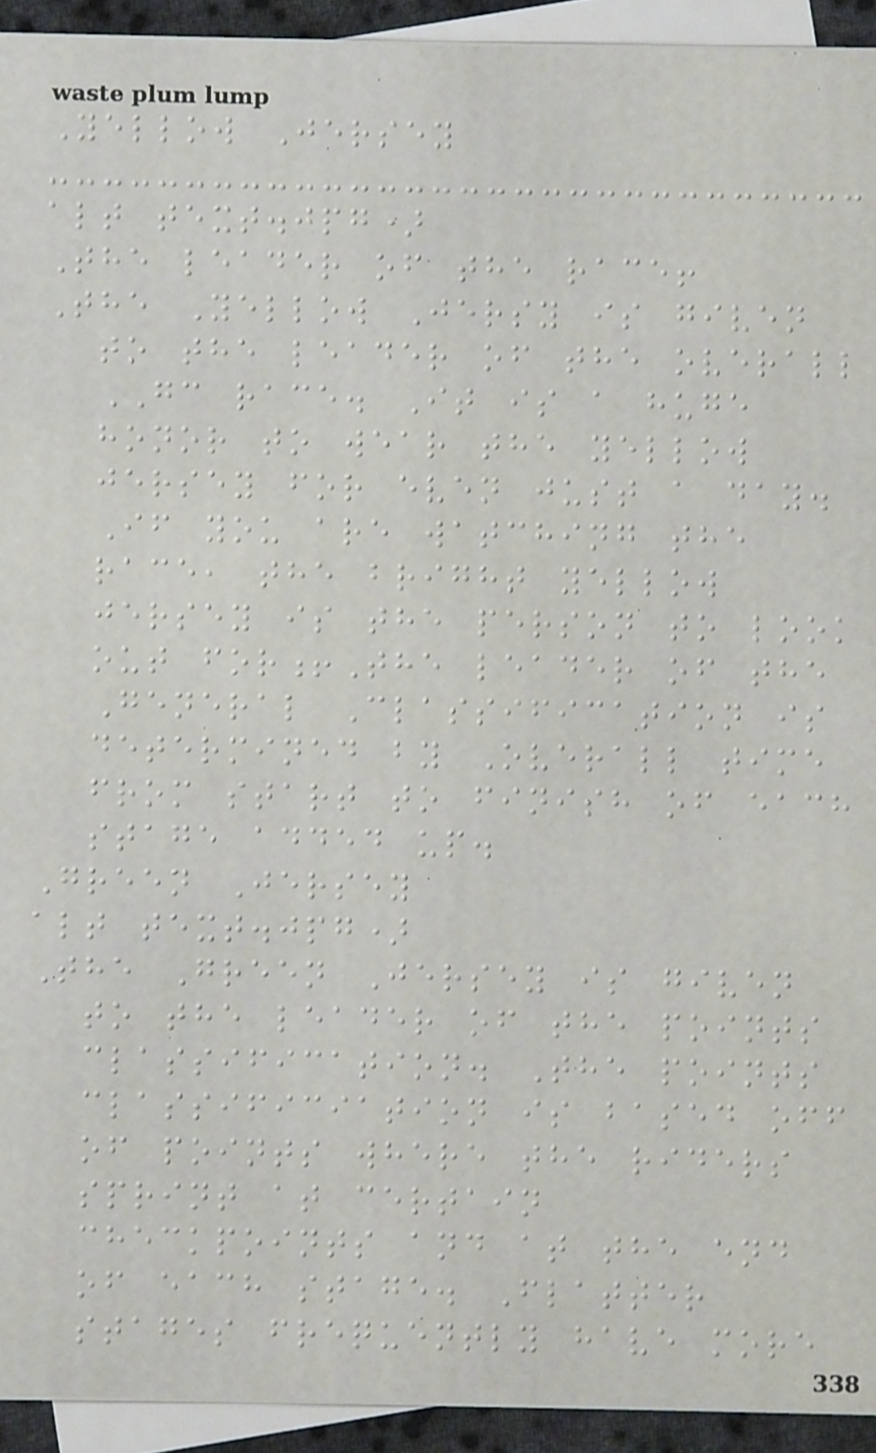Yellow Jersey
alt text.jpg)
The leader of the race!
The Yellow Jersy is given
to the leader of the overall
GC race. It is a huge
honor to wear the yellow
jersey for even just a day.
If you are watching the
race, the bright yellow
jersey is the person to look
out for!The leader of the
General Classification is
determined by Overall time
from start to finish of each
stage added up.
Green Jersey
alt text.jpg)
The Green Jersey is given
to the leader of the points
classification. The points
classificiation is based off
of points where the riders
sprint at certain
checkpoints and at the end
of each stage. Flatter
stages frequently have more
